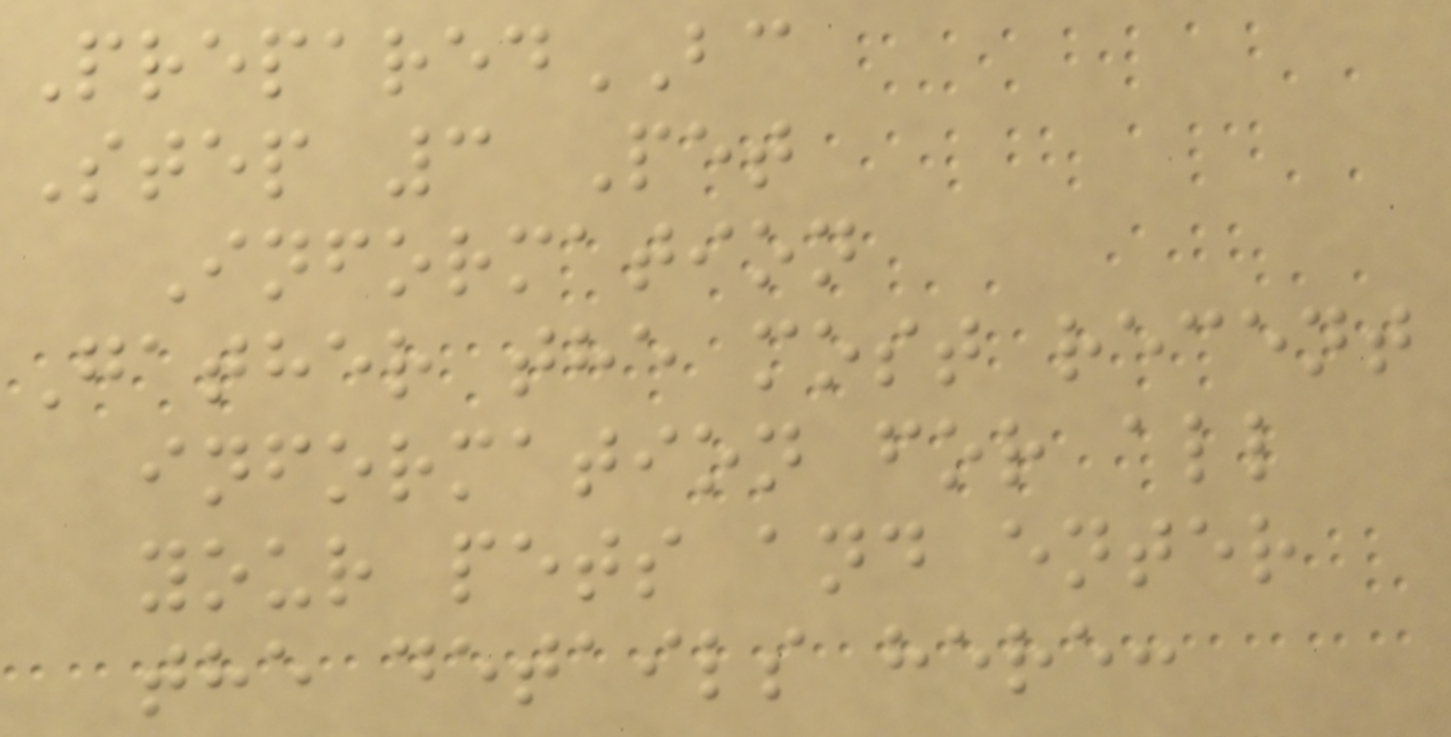PreparedBC
Step 3 Pet
Information
Gather the most recent
information for all
your pets and enter
the details here:
